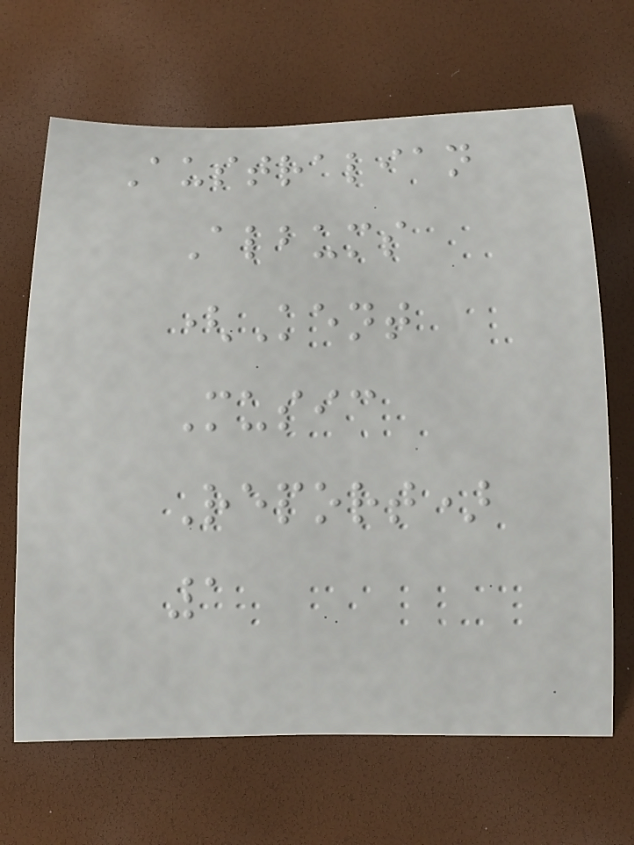Australian
Albums
(Kent
Music
Report)
1
